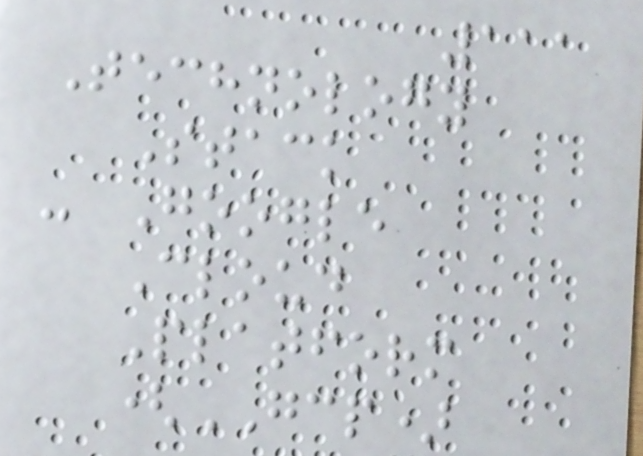111
Technology
Stack
- Google
Cloud
Platform
(GCP)
